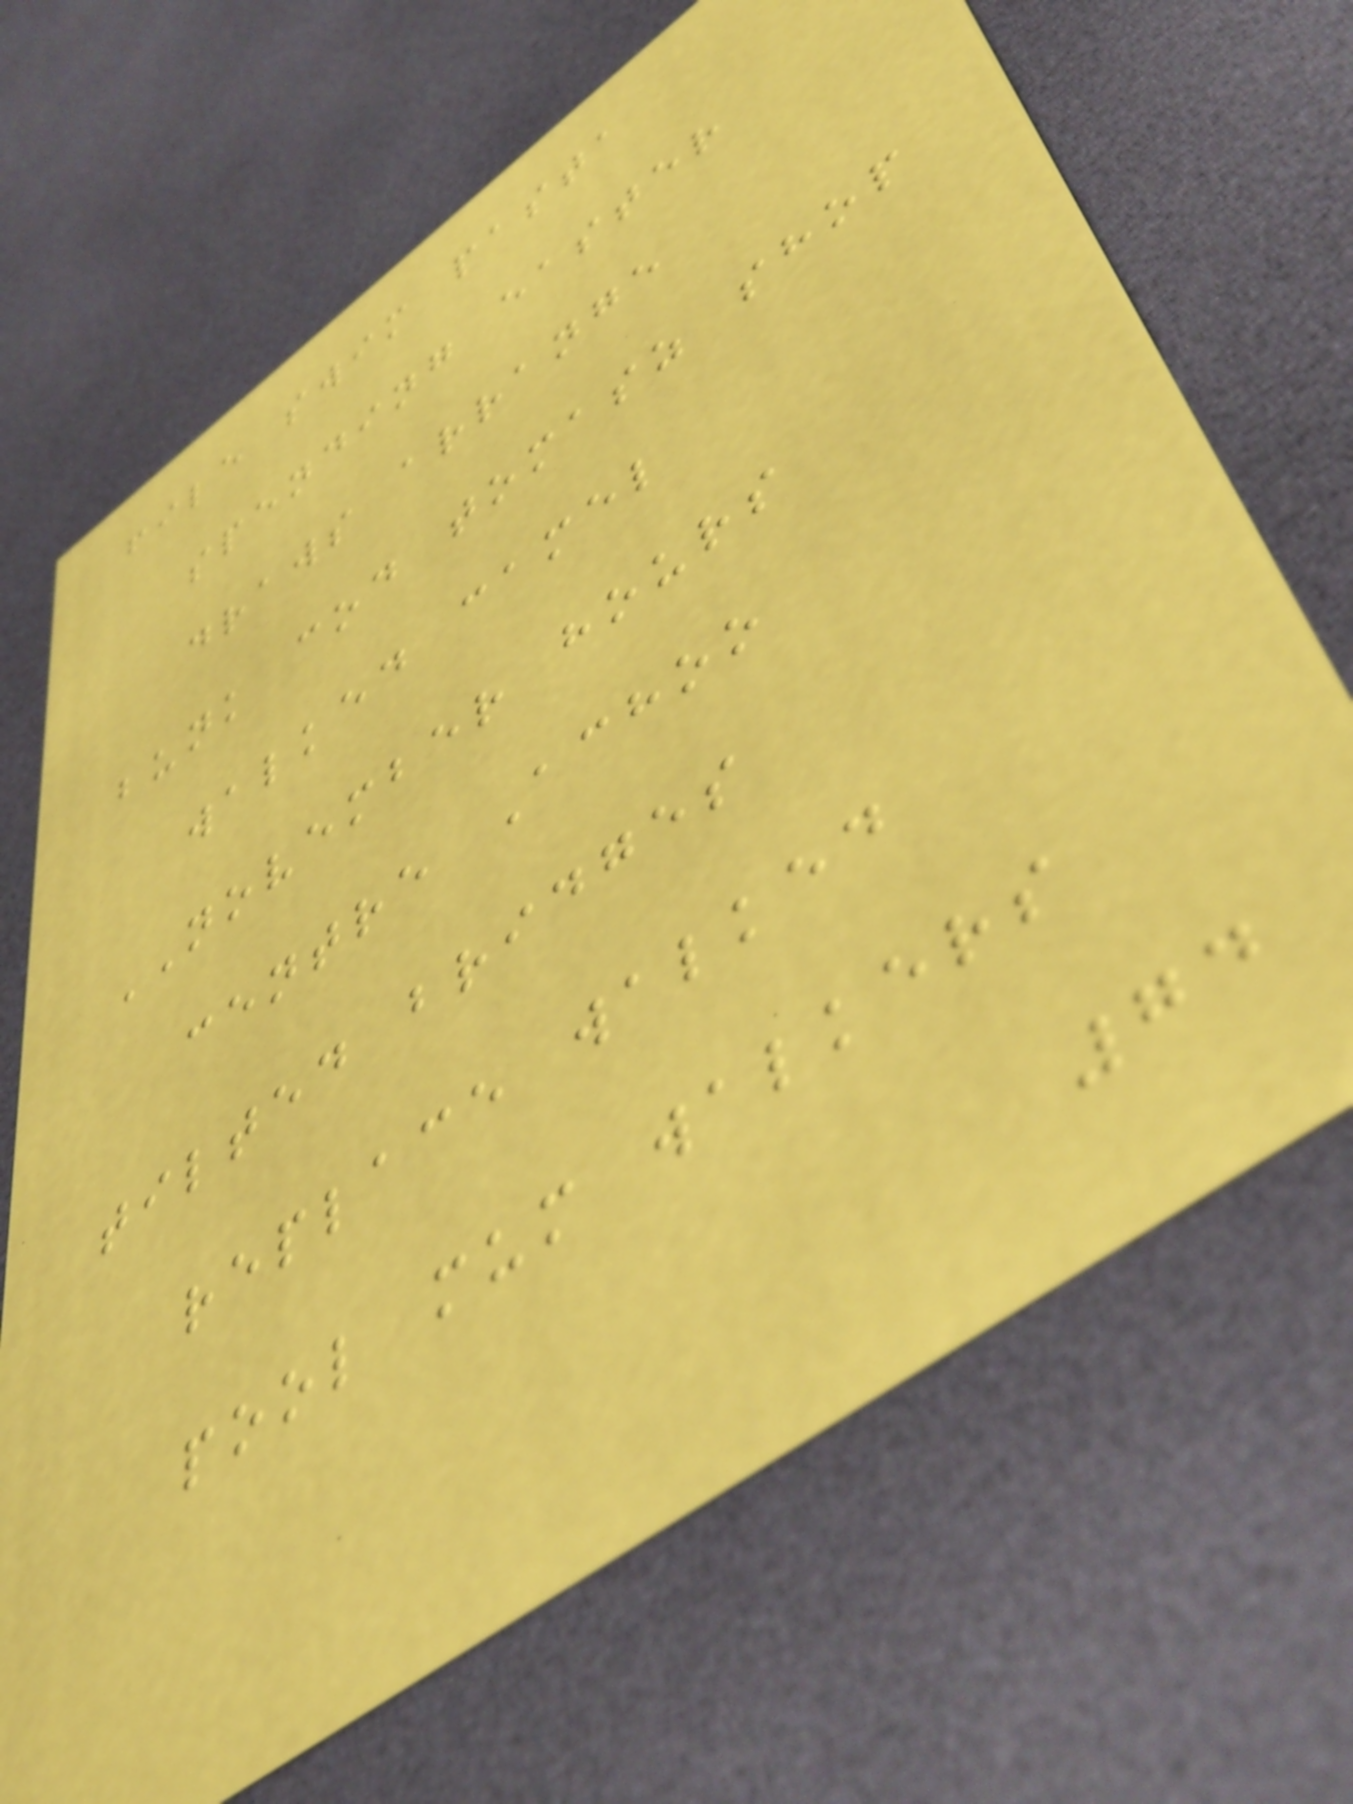file swim pasta
spending easter
draws arrange
bunk cod tomasz shop
walked camel
NOVEMBER hours
centre Achoo
tilted bridges
replace walked
pool mum walkers
74
